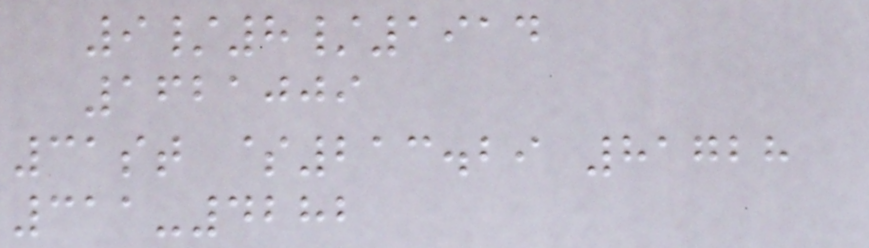9/8/1914
1621009
31st $213.29 81728
311-4282
